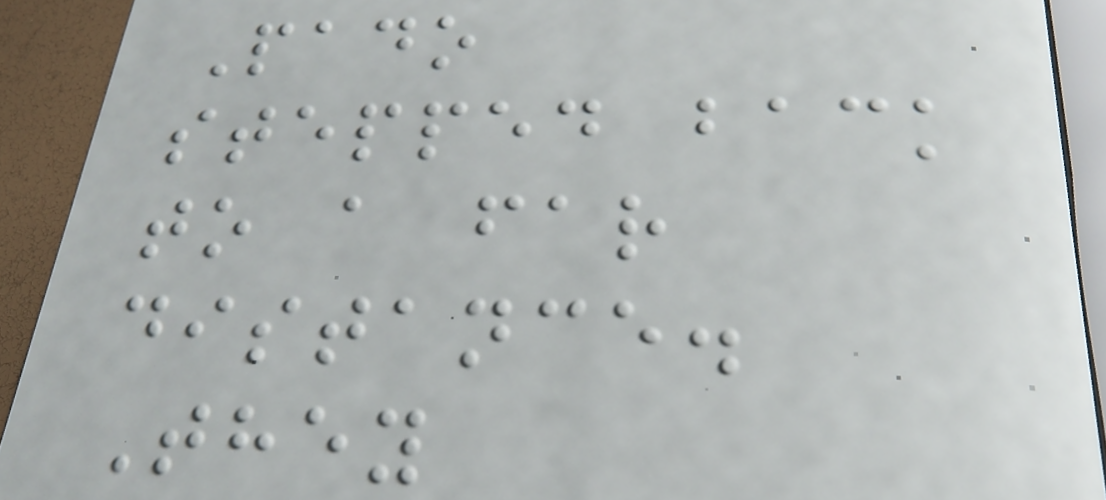Pado
stepped back
to a far
distance.
They
